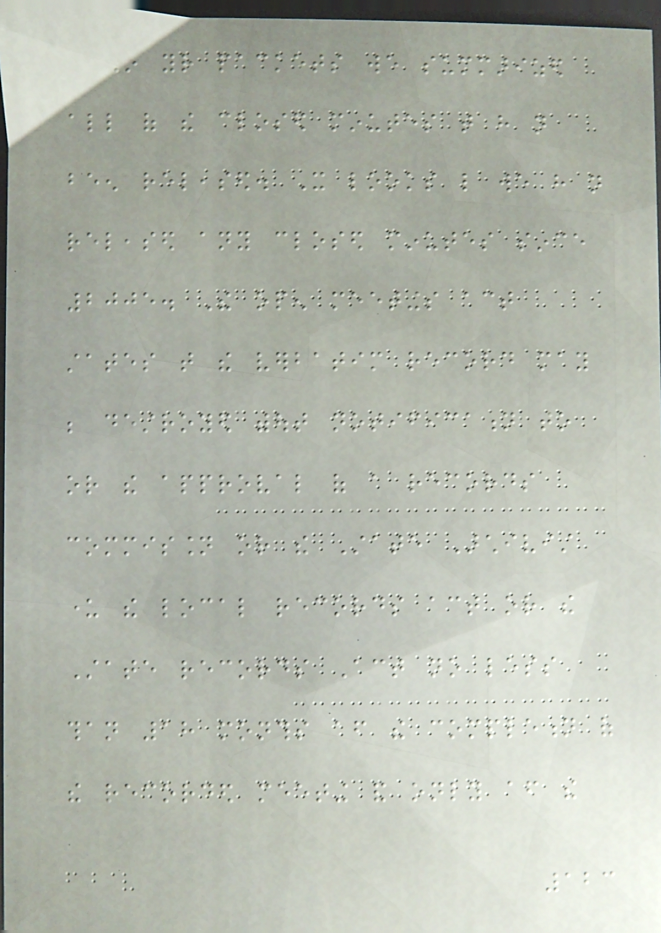In your packets we summarized
all of the closed minutes that have not
been released. It looks like we have not
released any closed minutes since
2005. The open meetings act
states that the verbatim record may
be destroyed without notification to
or the approval of a records
commission or the State Archivist
under the local records act or the
State records Act no less
than 18 months after the completion of
the recorded meeting and only after the
123
